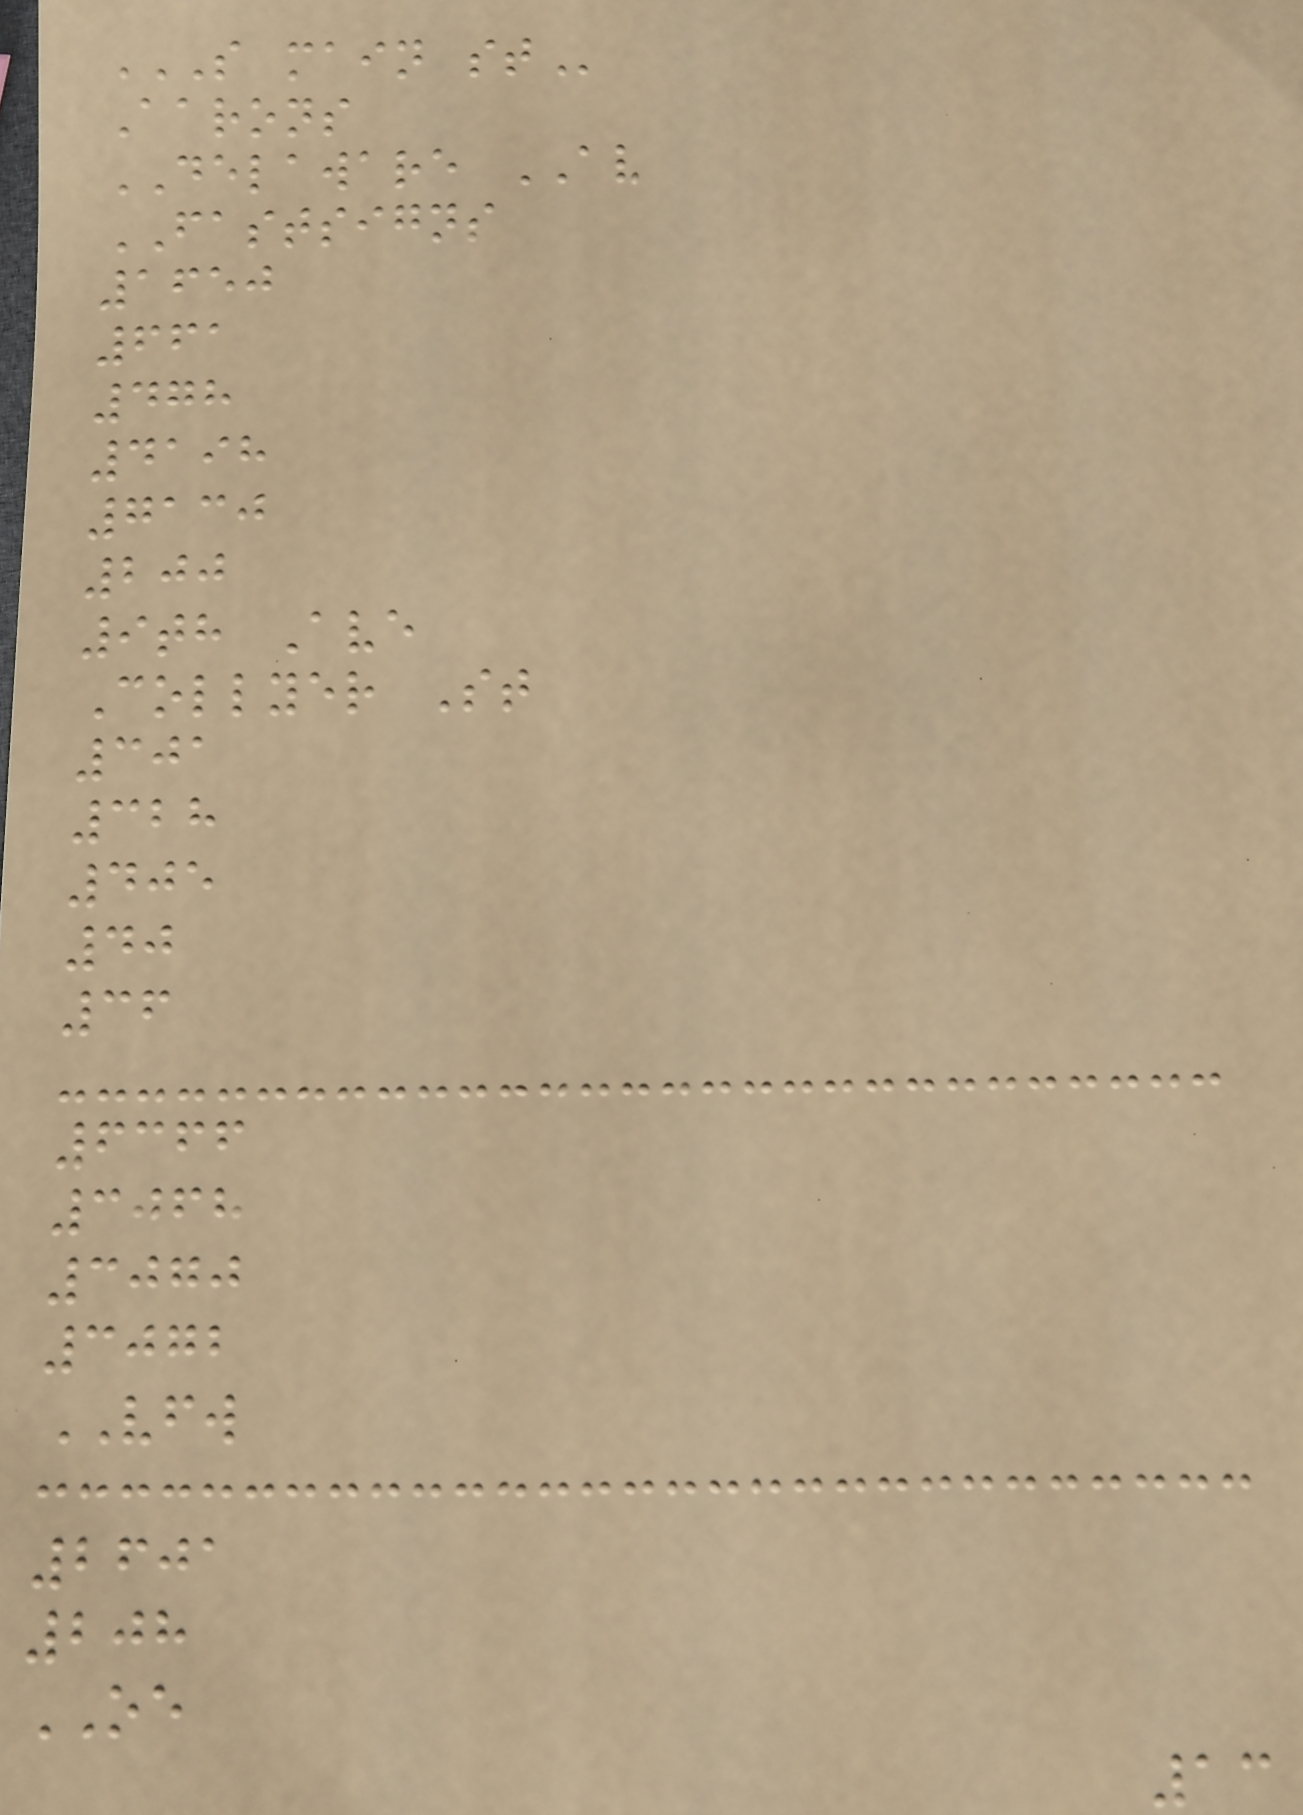S MAIN ST
Aarons
DELAWARE AV
FASTSIGNS
1650
661
478
4198
7130
200
9th Ave
Collyer St
301
328
405
40
36
6366
3068
3070
3072
VFW
2601
208
OE
13
